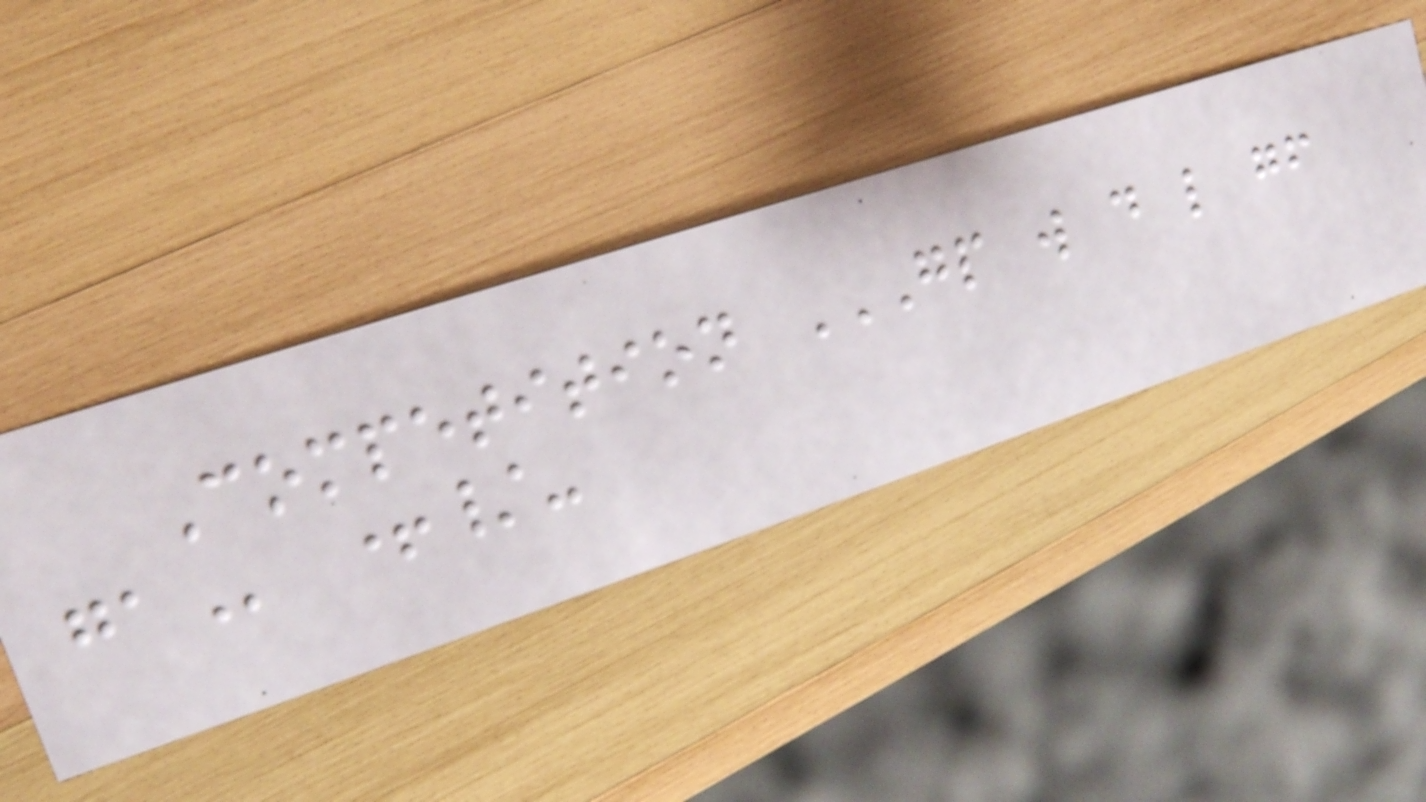Competition GP W D L GF
GA +/-
